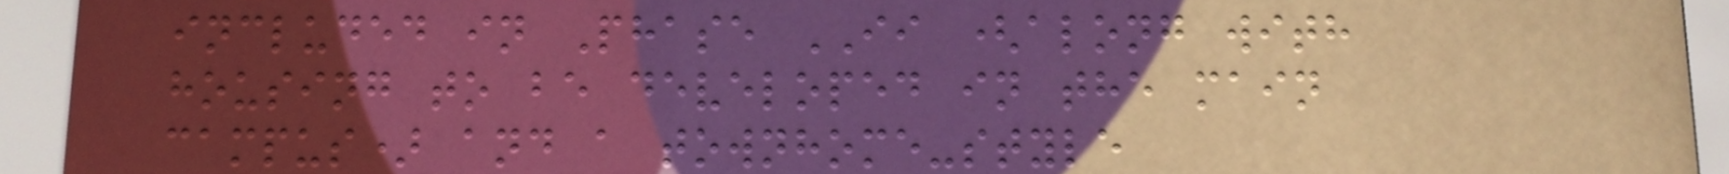included in Phase II (along with
housing to be developed in the main
campus) and a townhome-style
